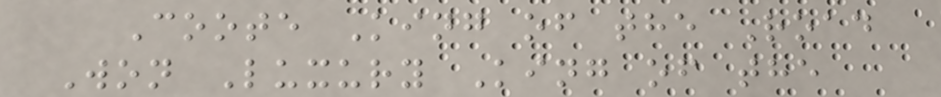Coote King of the Road
Won Luxury King of the
